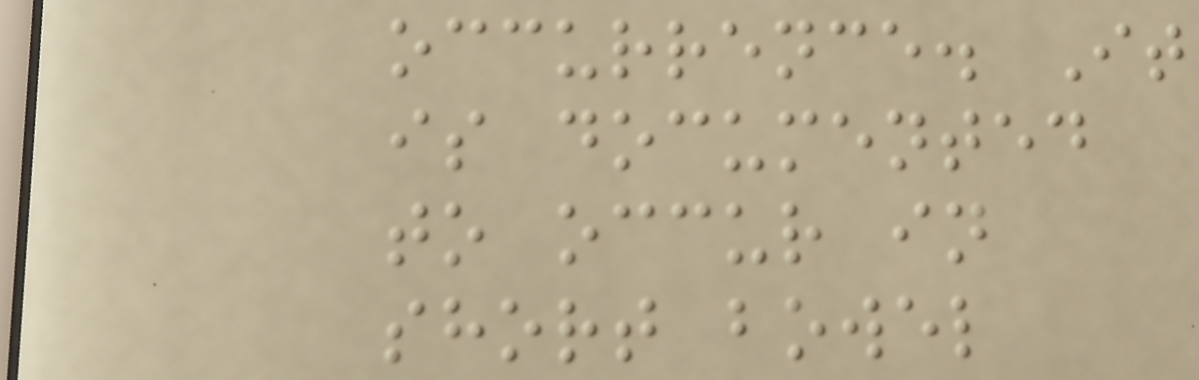occurrence. It
is documented
to occur in
short bowel
